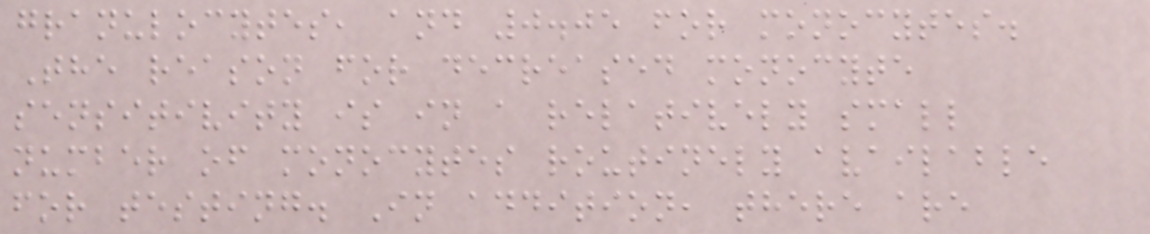granulocytes, and 0.05 for monocytes.
The reason for decreased monocyte
sensitivity is in a relatively small
number of monocytes routinely available
for testing. In addition, there are
